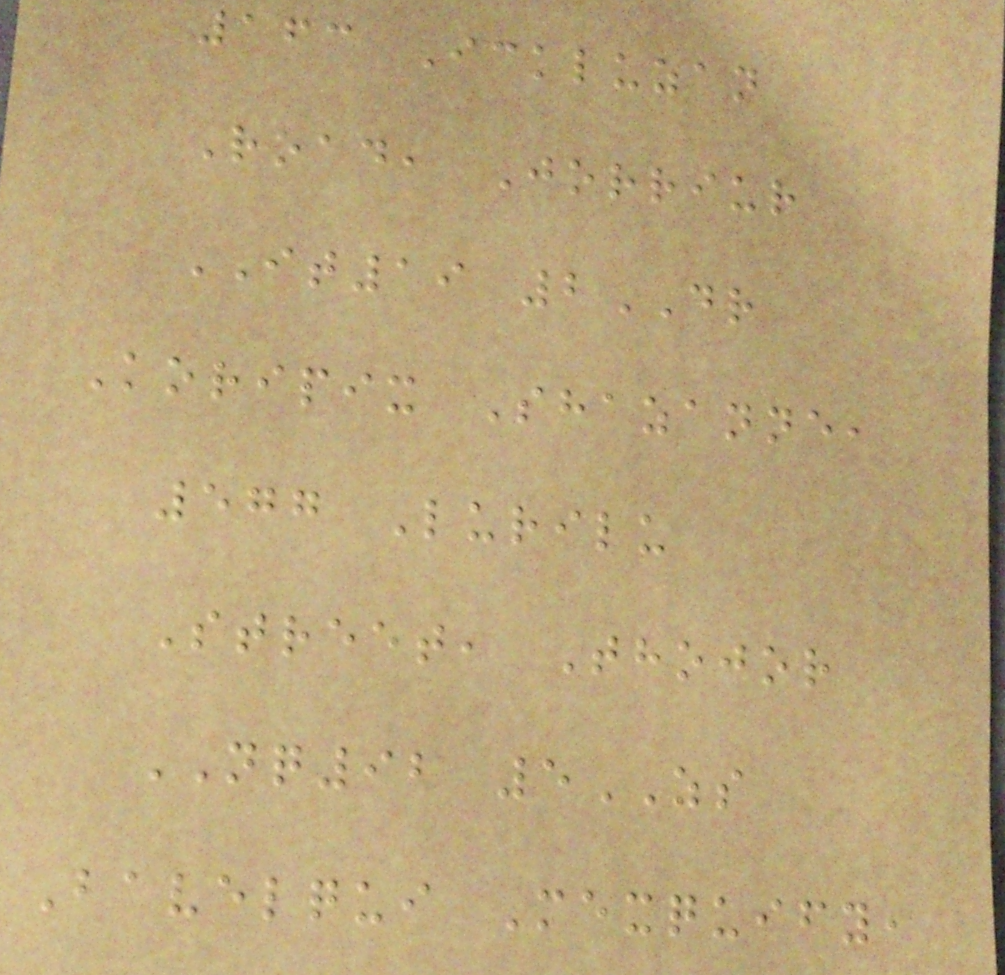163 Ickluzan
Road, Jorriur
IT19 2DR
Koripix Shazanne,
577 Lurilu
Street, Thojor
NQ92 5ZS
Bavelqui Mexquify,
